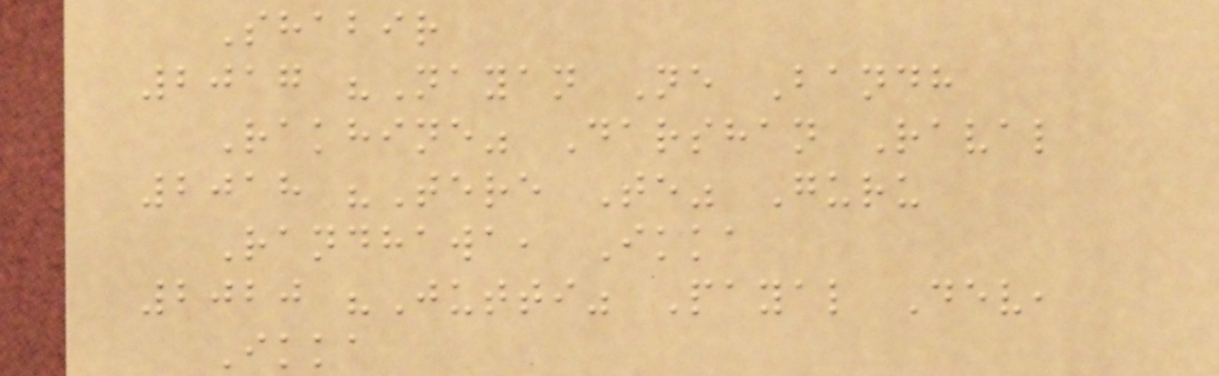Shabir
2017 "Nayan Ne Bandh
Rakhine" Darshan Raval
2018 "Tere Te" Guru
Randhawa, Ikka
2020 "Jutti" Payal Dev,
Ikka
